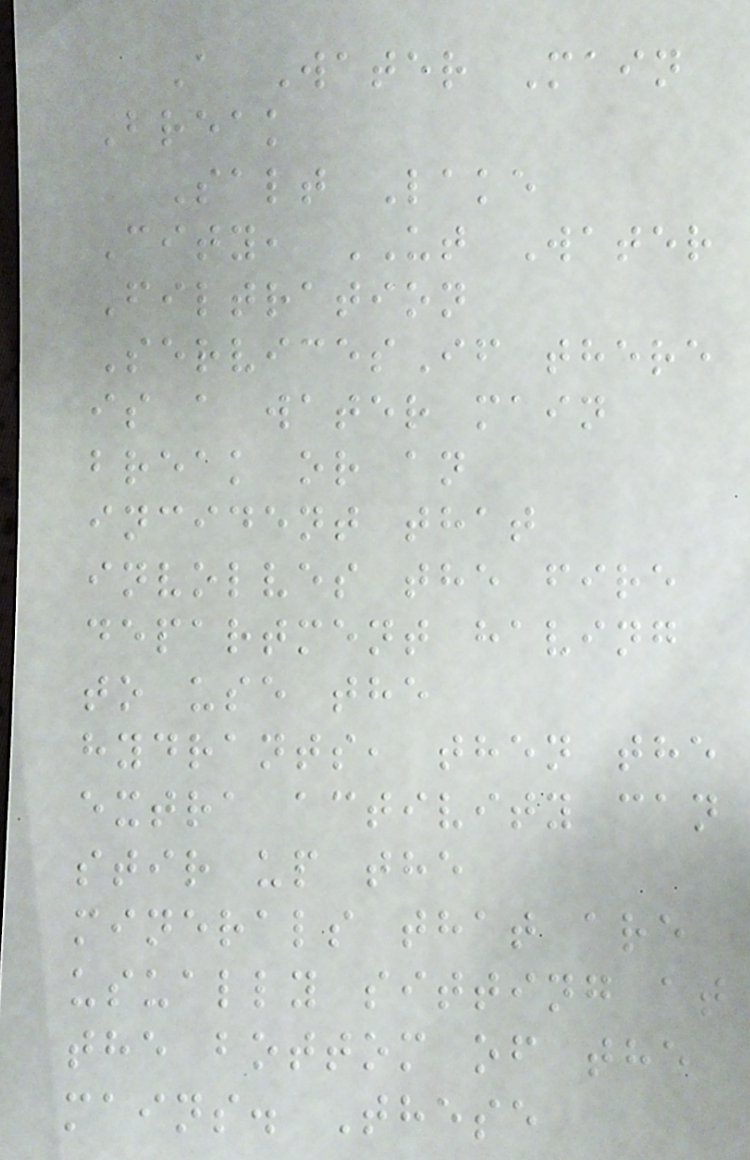A Water Main
Break
Salt Lake
City, UT Water
Filtration
ServicesIf there
is a water main
break or an
incident that
involves the fire
department having
to use the
hydrants, then the
extra activity can
stir up the
minerals that are
usually sitting at
the bottom of the
mains. These
